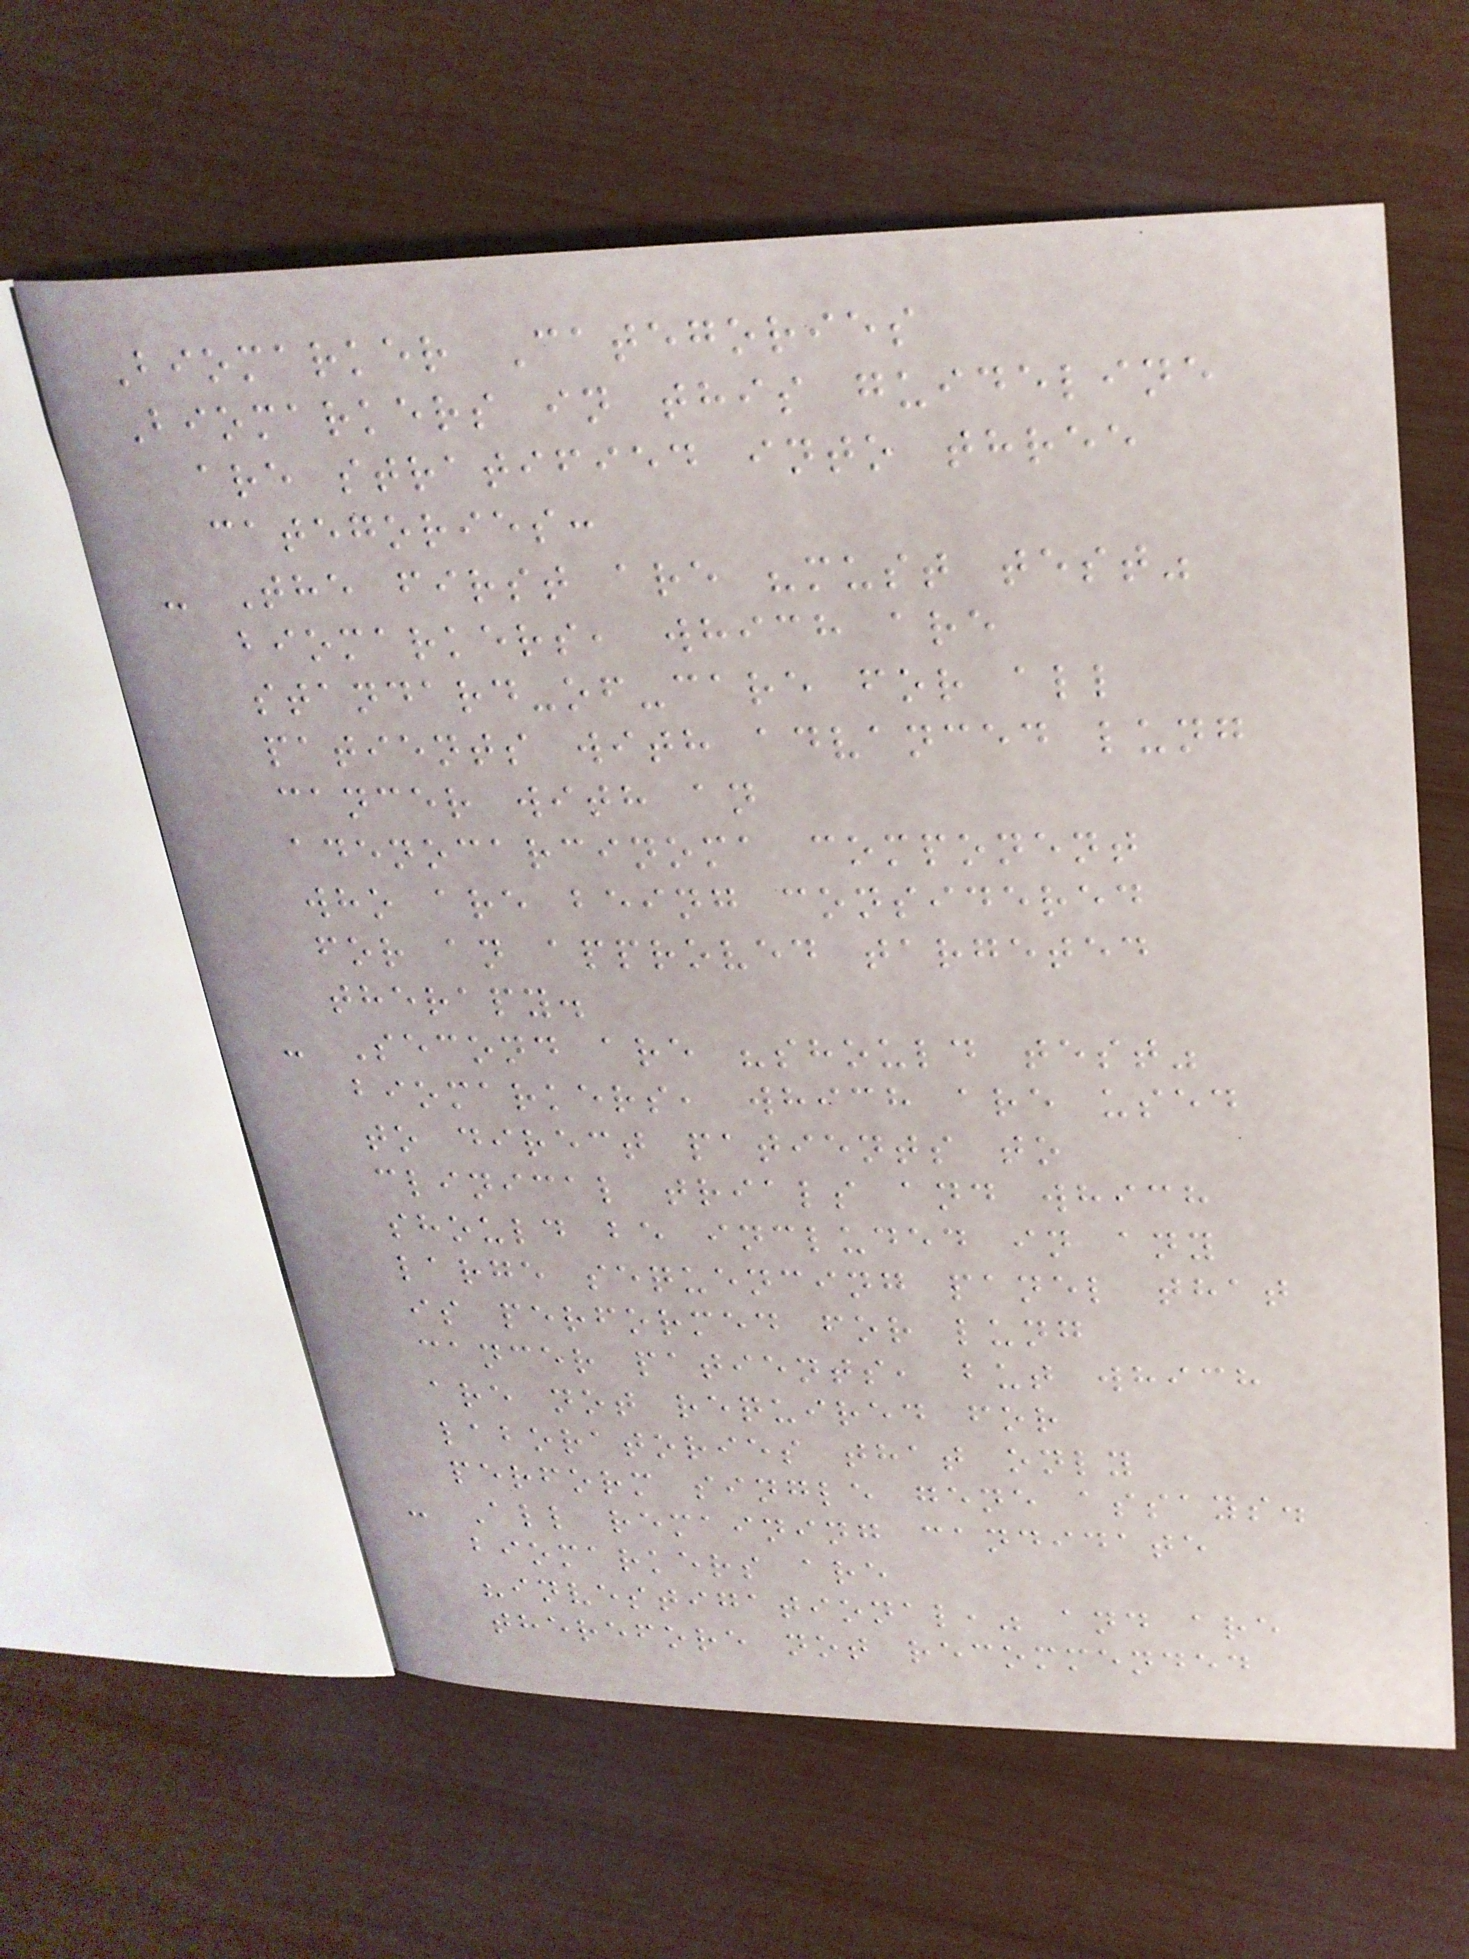Biomarker Categories
Biomarkers in this guideline
are stratified into three
categories:
- The first are "must test"
biomarkers, which are
standard-of-care for all
patients with advanced lung
cancer with an
adenocarcinoma component
who are being considered
for an approved targeted
therapy.
- Second are "should test"
biomarkers, which are used
to direct patients to
clinical trials and which
should be included in any
large sequencing panel that
is performed for lung
cancer patients, but which
are not required for
laboratories that only
perform single gene assays.
- All remaining candidate
biomarkers are
"investigational," and are
therefore not recommended
